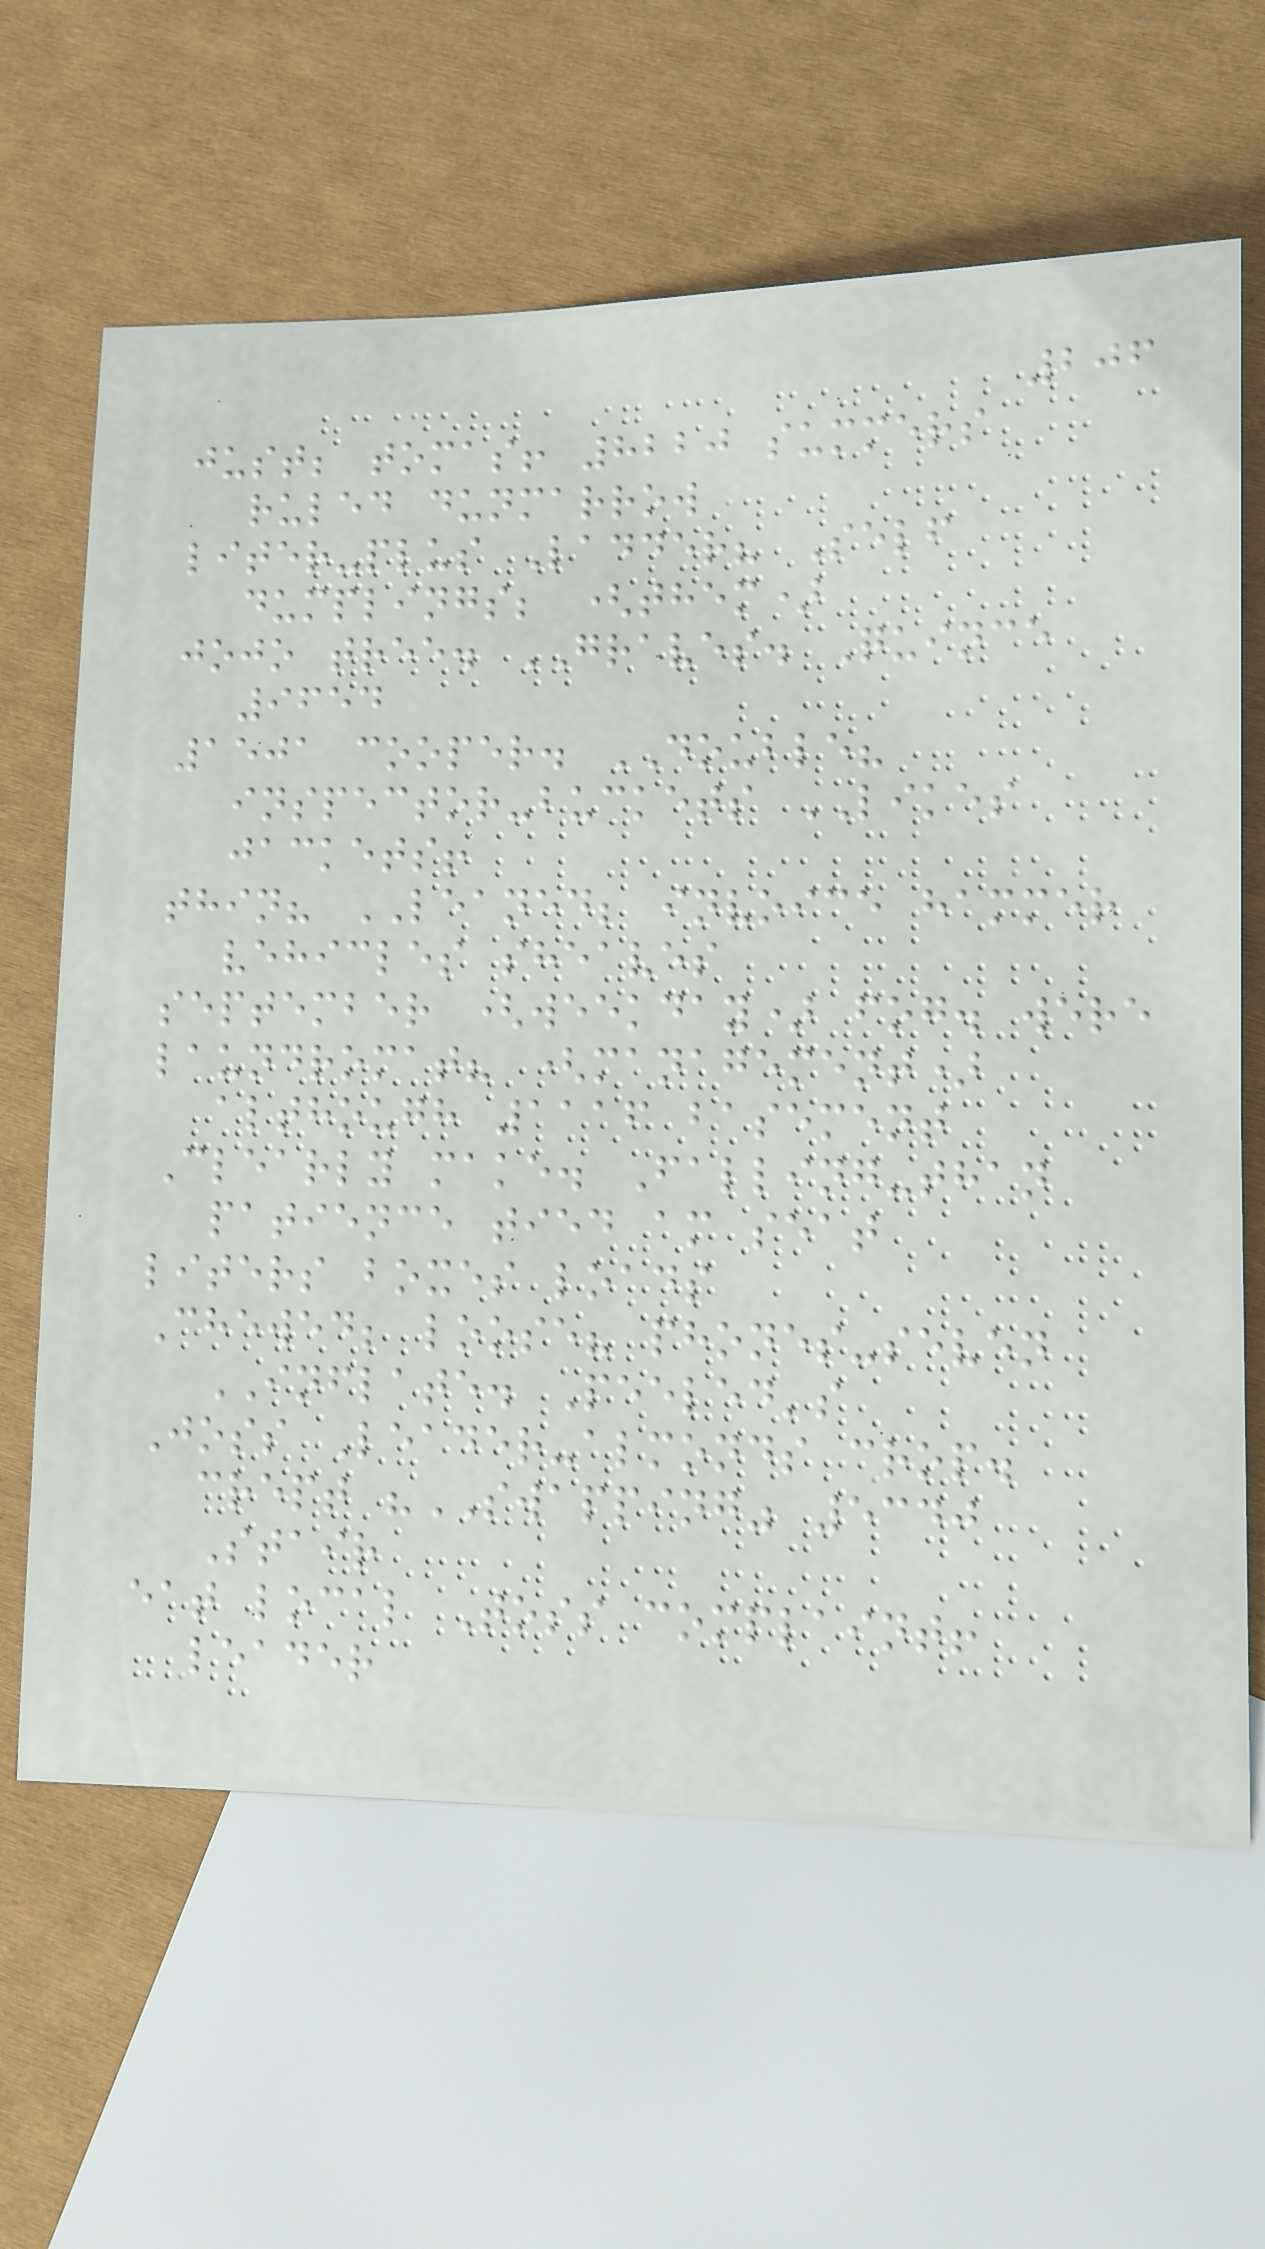206
just; tomas! 8220 summers
ruled dunmarrow
liter-plus Ladder? Self
dumplings; (them)
jojo tree. GRAVES. Quince
9654
1501 cooper. DOUBLE?
inspector-buckets LIKES
jackets!
thin? LEANED; invoice hammer
vehicles sheaves
september (weekday) fog. were
laundromat? (management)
although 1116 basement
Clearly make. Falling-than
patience tied am seat
liters boxes loads
Chewed; loose? phones-seven
INFLATE. Peeled's
Joss Leader-almonds crop.
crept "SWAPPING" 5340
Stair
eat local Toss complaint!
leader
